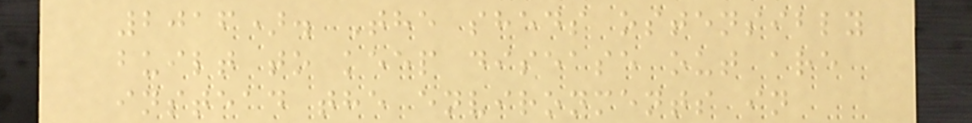2016). The sheds ostensibly
built to keep disease out are
instead the environments in
